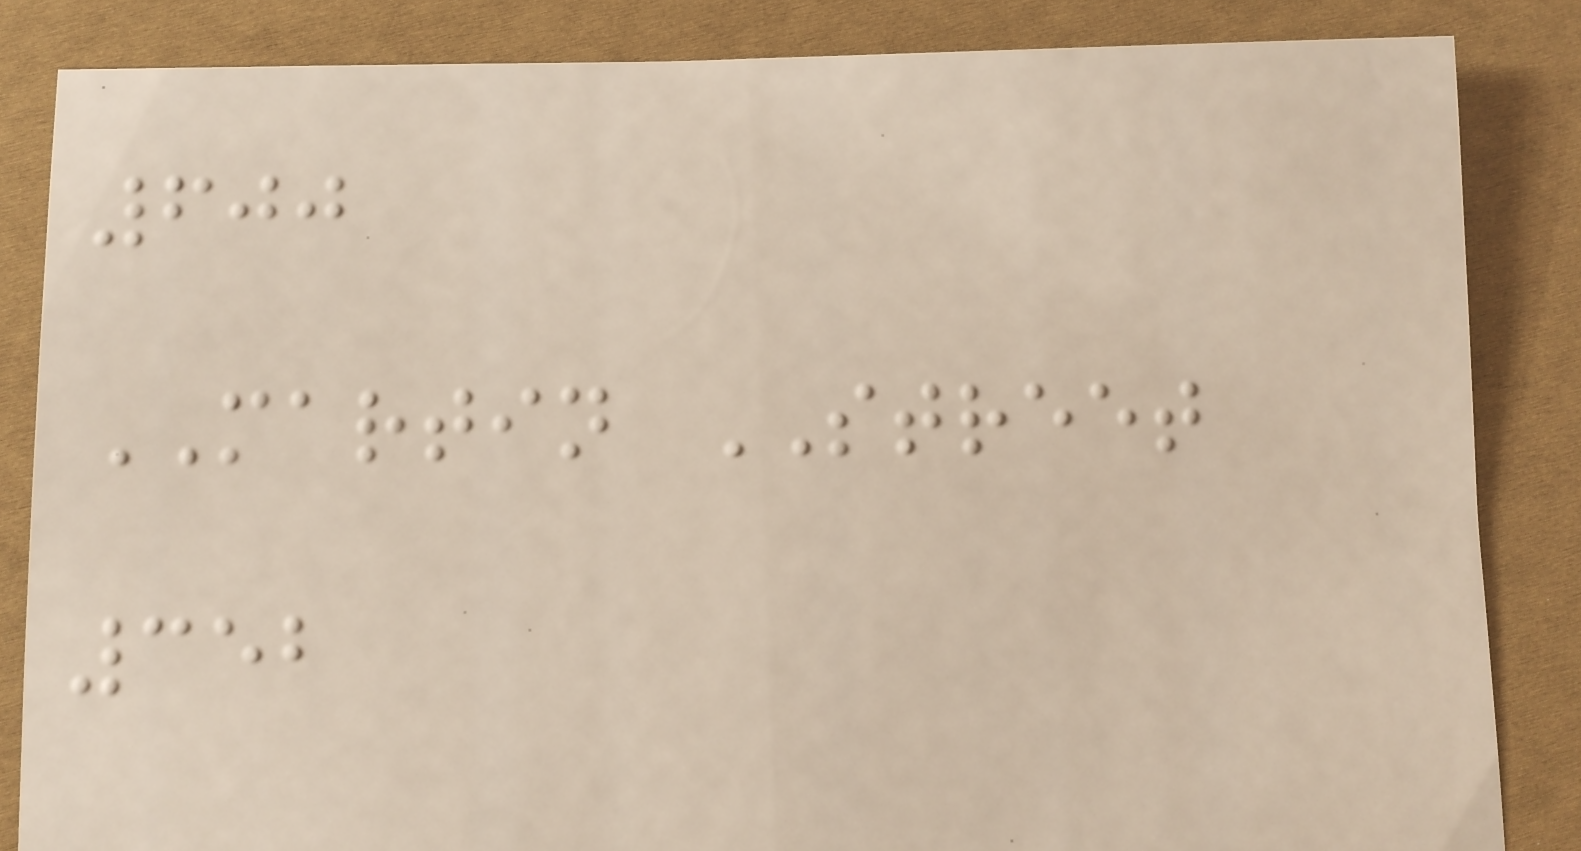600
MARTIN STREET
352
